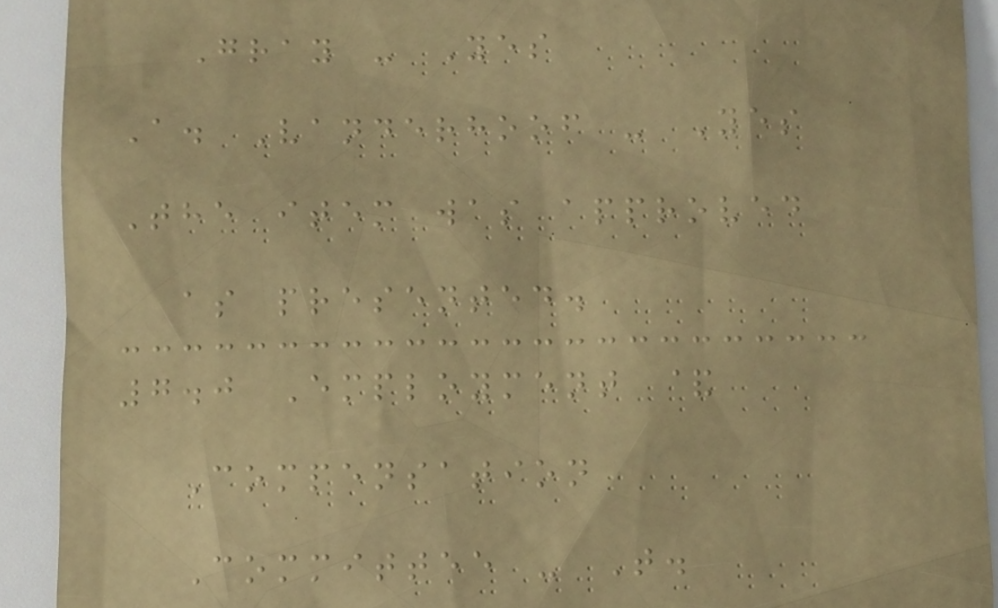Gray - Yes
A. Vanderhoof - Yes
The item was approved
as presented.
7.0 Employment &
Compensation
Committee - T.
